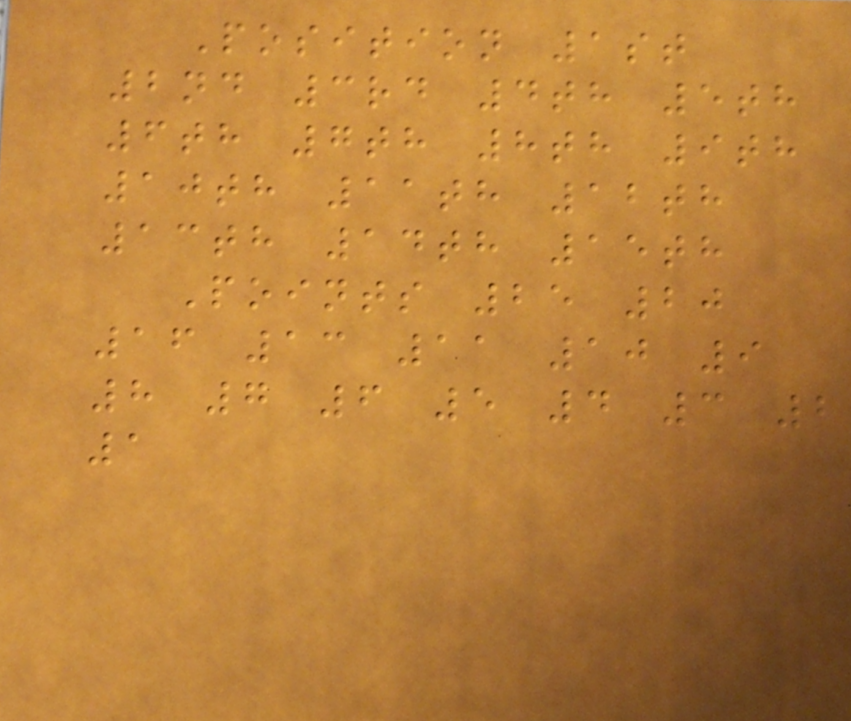Position 1st
2nd 3rd 4th 5th
6th 7th 8th 9th
10th 11th 12th
13th 14th 15th
Points 25 20
16 13 11 10 9
8 7 6 5 4 3 2
1
